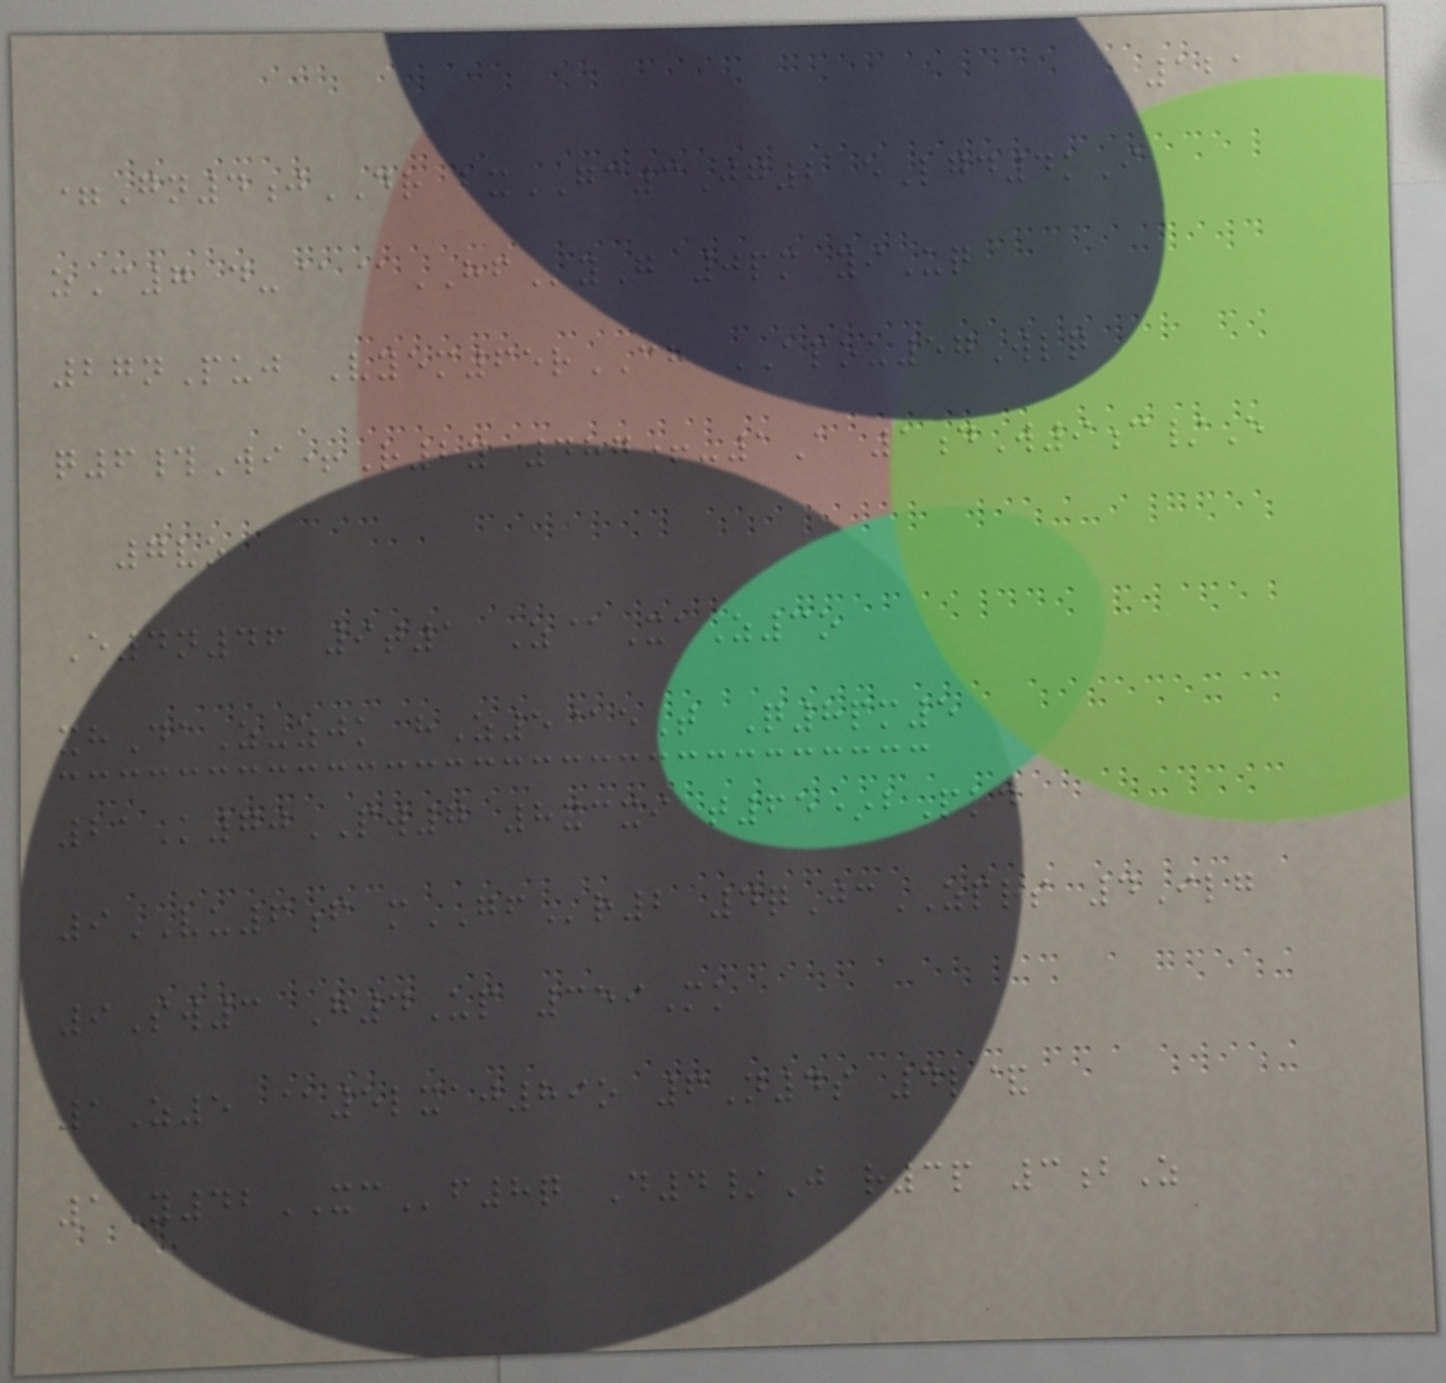121
=Gn4jDR bxGC3Jg2 eLgd4kI
zC7 d-@@HFyG 0pm yiUq
27nPuj Vyem65rCH APOU57Wlq
q6#Wi+R2y 487+-1A 1dW9c/E
7vo
E4n46 9t1 Z@XaZ3o
xhDaZ-zjk hZ5@eT Q8pm5
21K70PW7 8xcxi t65*bPkd
9VU6f mGFr2 4qJcZPRS 4Ilg
9Sw3 H4Up 359Mk
1Z5 @5lxaj89o 6N4s 4l&
1Y42XCf8q D4/J r3p 3bZ
